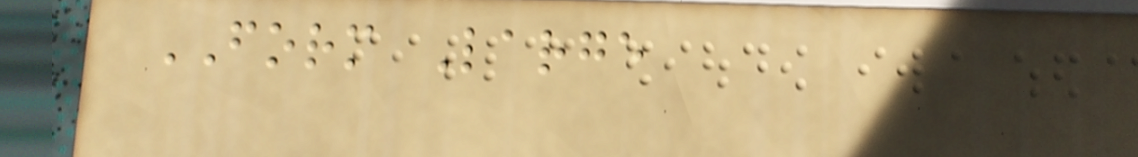FORM Large
